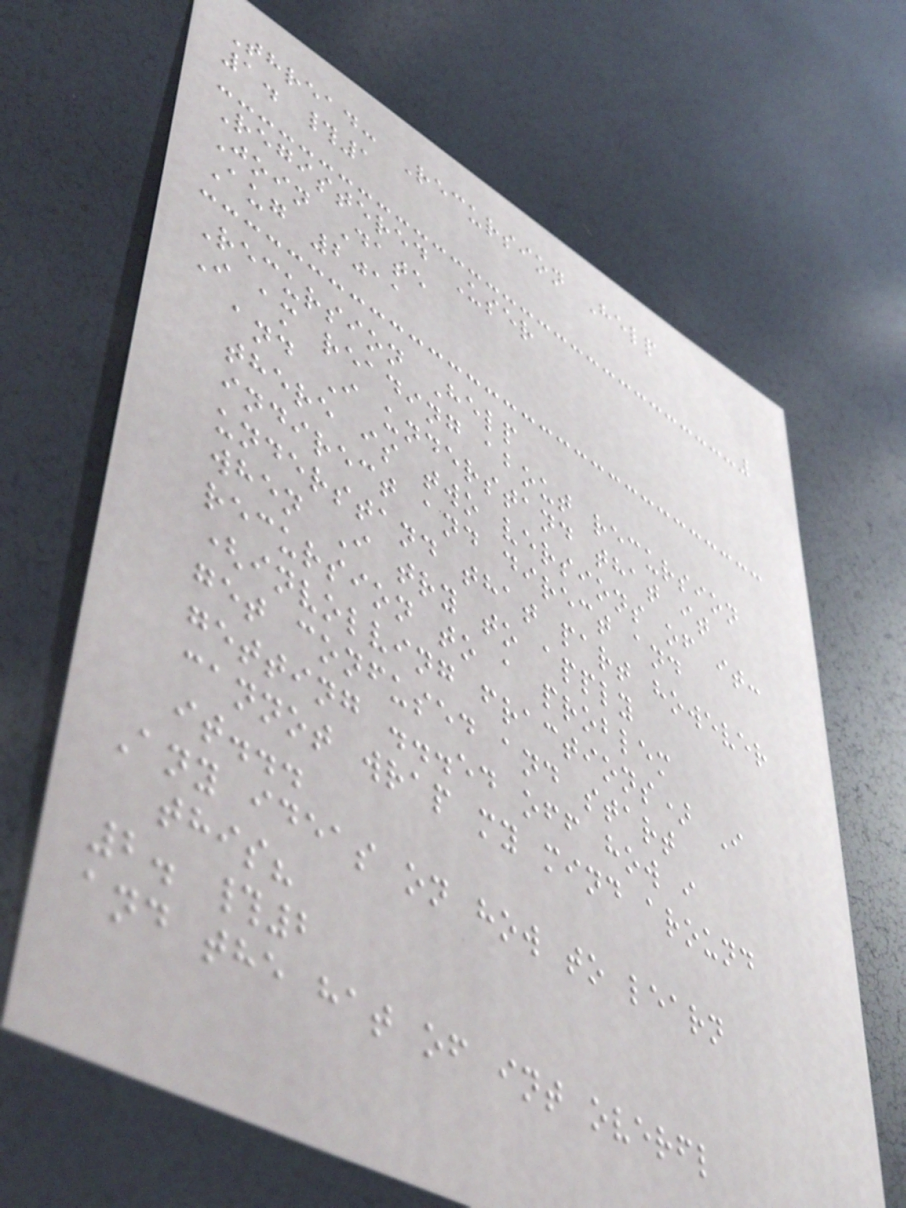Thread: Recursion Help
1. #1
Registered User
Join Date
Aug 2011
Recursion Help
I am reading about recursion
and I understand that it
there is two versions of it:
indirect and direct and
understand that part however
when I try to apply
recursion to a problem
(involving fractions) I
get confused and start
getting ...ed off how i
cannot wrap my mind around
it...
Any ideas on how to learn
this?
2. #2
and the hat of int overfl
